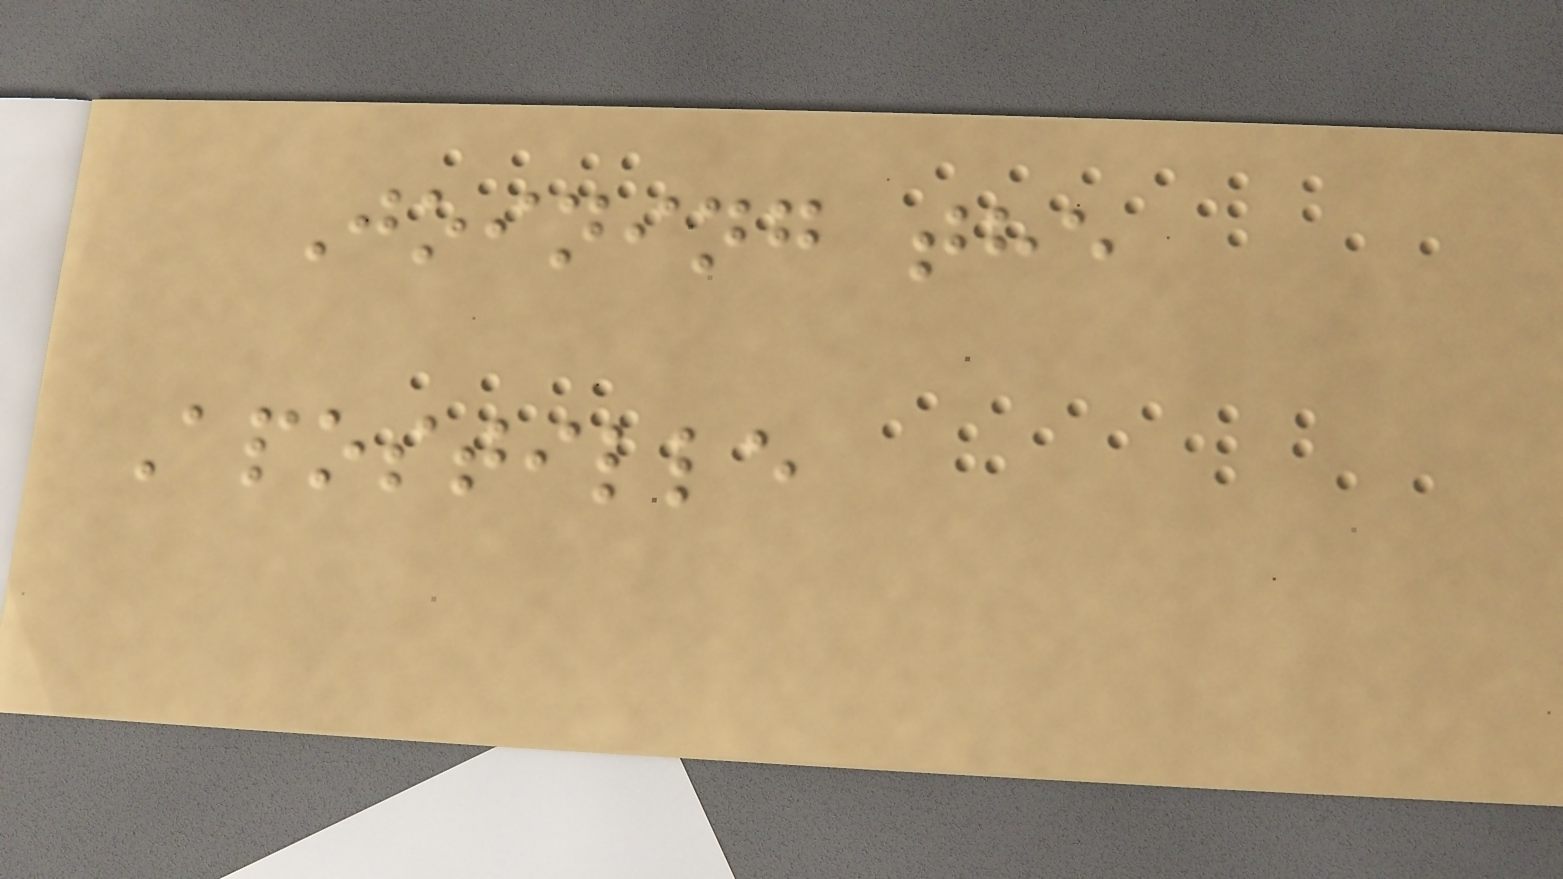Joining the
Apostille
